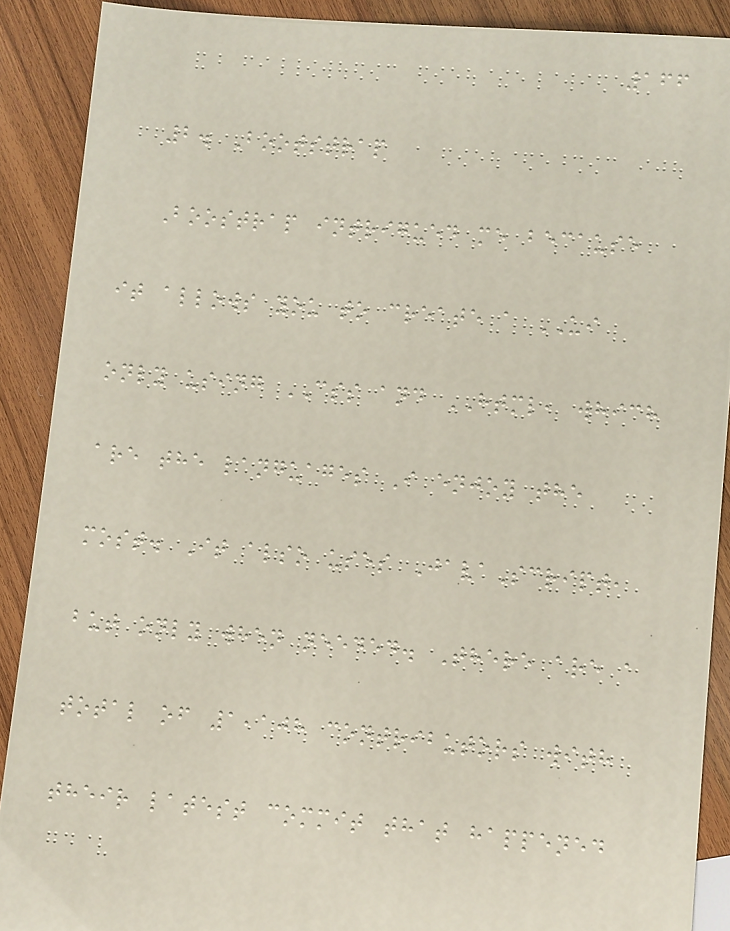166
2. Bootstrap
Boostrap intrigued me because
it allows you to create a UI
only using CSS and HTML, which
are the languages I enjoy the
most. It also uses JavaScript,
but only when needed. There are a
total of 1,108 contributors with
their latest commit that happened
